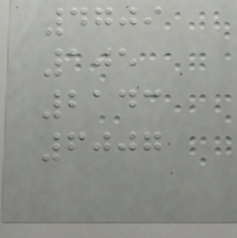4709
105
2143
6007
